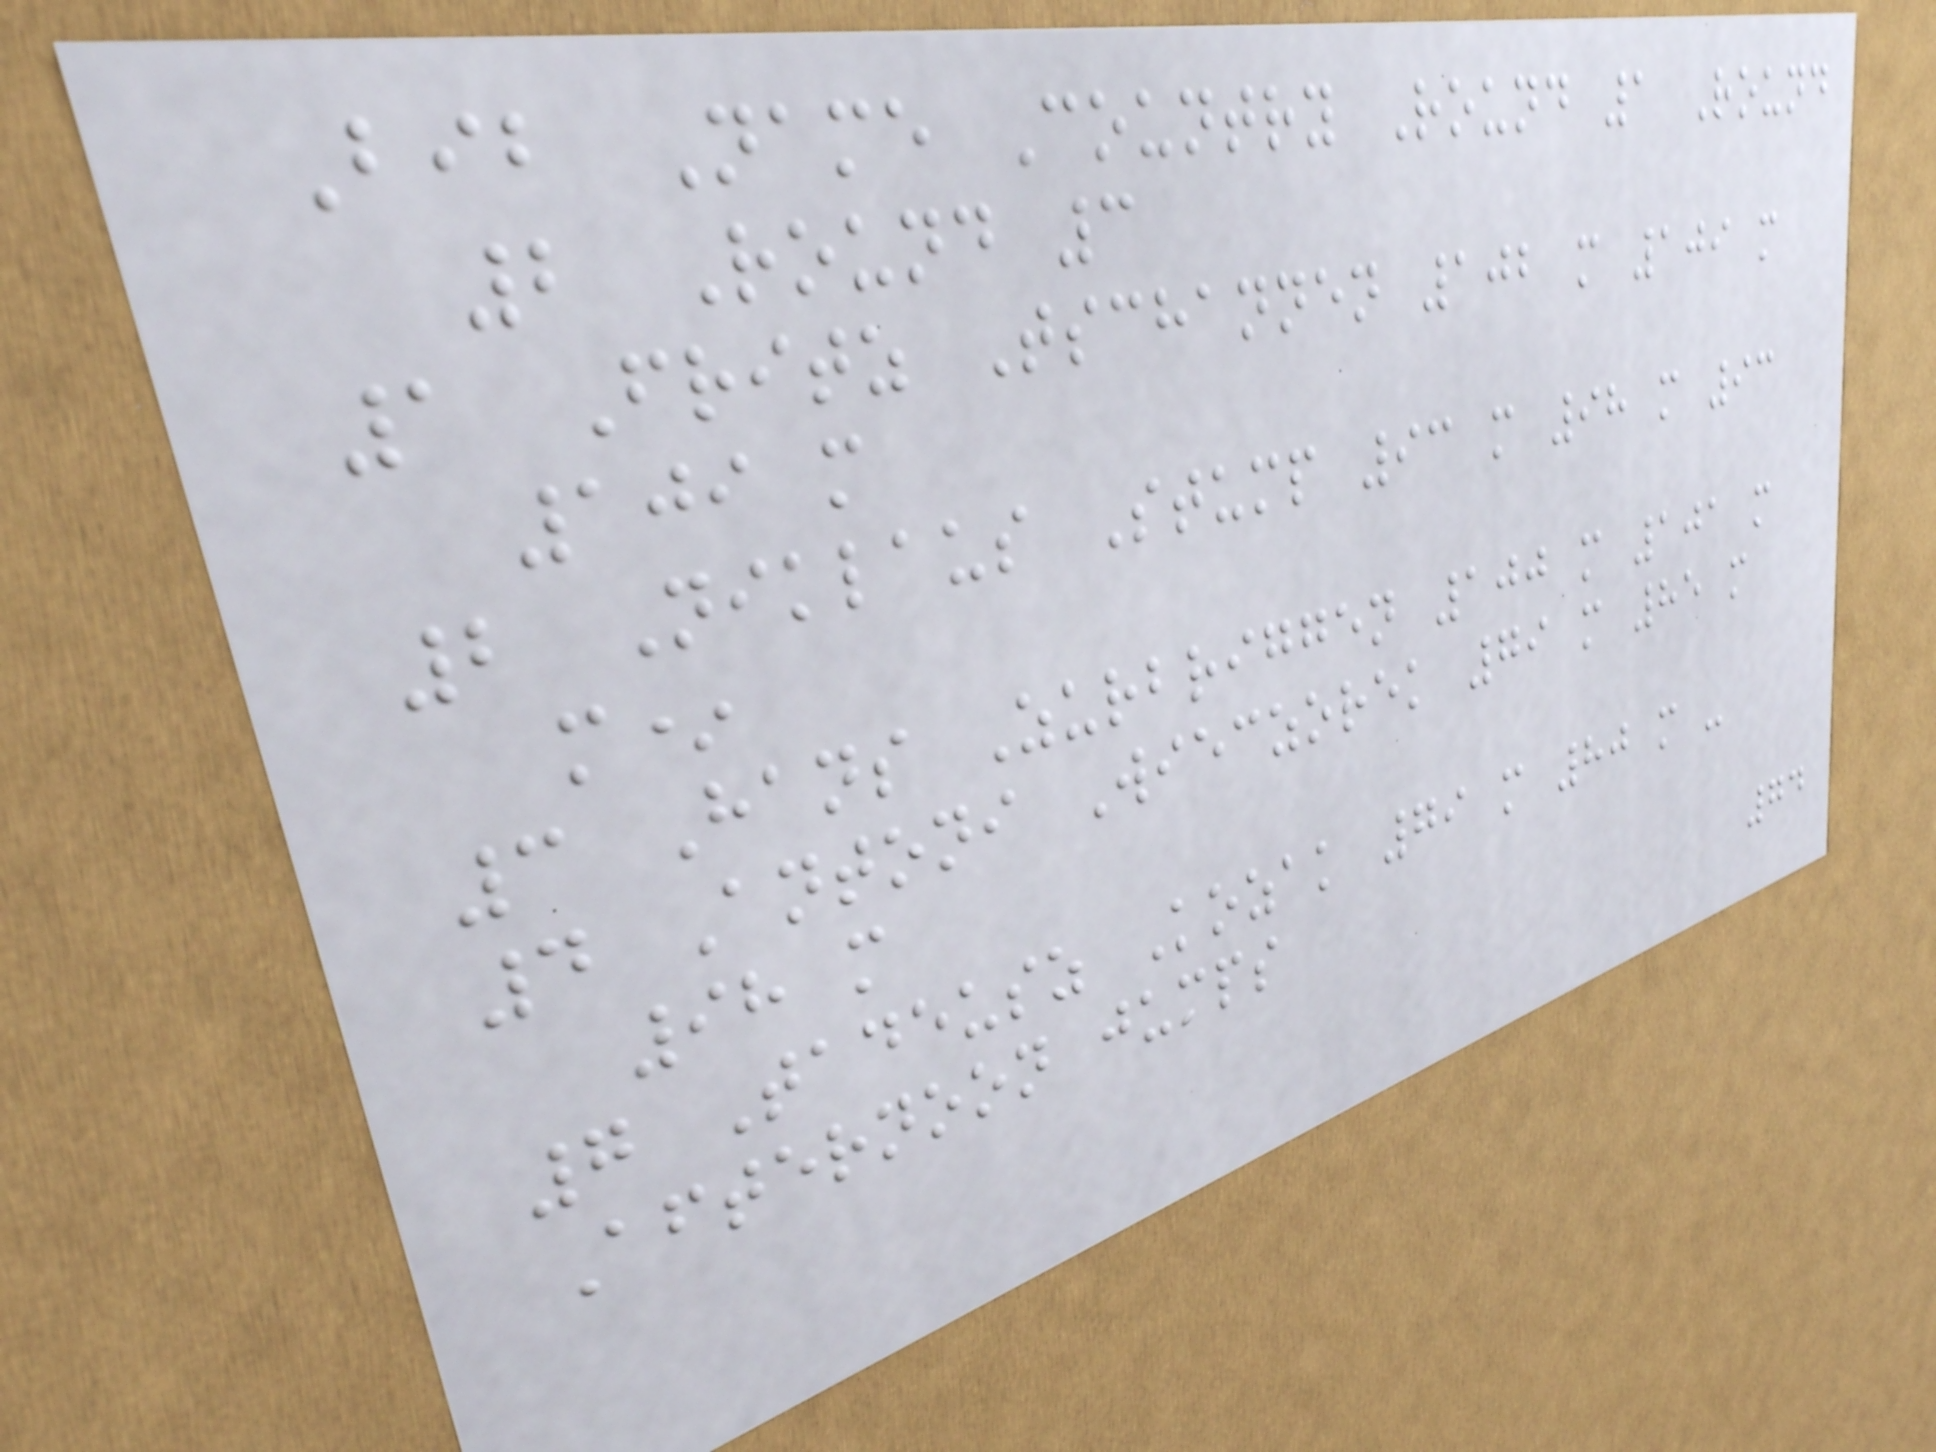Bib Name Country Round 1 Round
2 Round 3
1 Fritz Tschannen 102 m 109 m
109 m
2 Niklaus Stump 93 m 98 m 93
m*
3 Hans Zurbriggen 100 m 101 m
4 Antoni Wieczorek 79 m 85 m
98 m
7 Tadeusz Kozak 79 m 80 m -
Afternoon jumps
74
